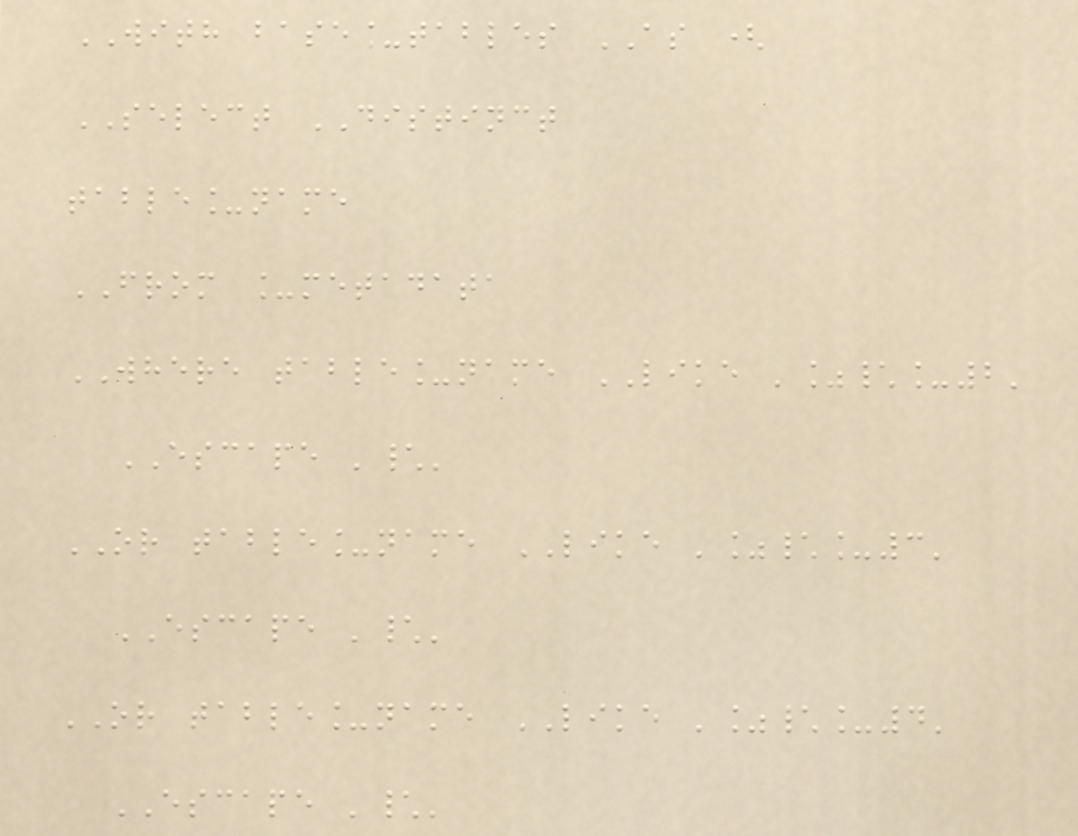WITH base_tables AS (
SELECT DISTINCT
table_name
FROM _metadata
WHERE table_name LIKE '%\_2'
ESCAPE '\'
OR table_name LIKE '%\_3'
ESCAPE '\'
OR table_name LIKE '%\_4'
ESCAPE '\'
